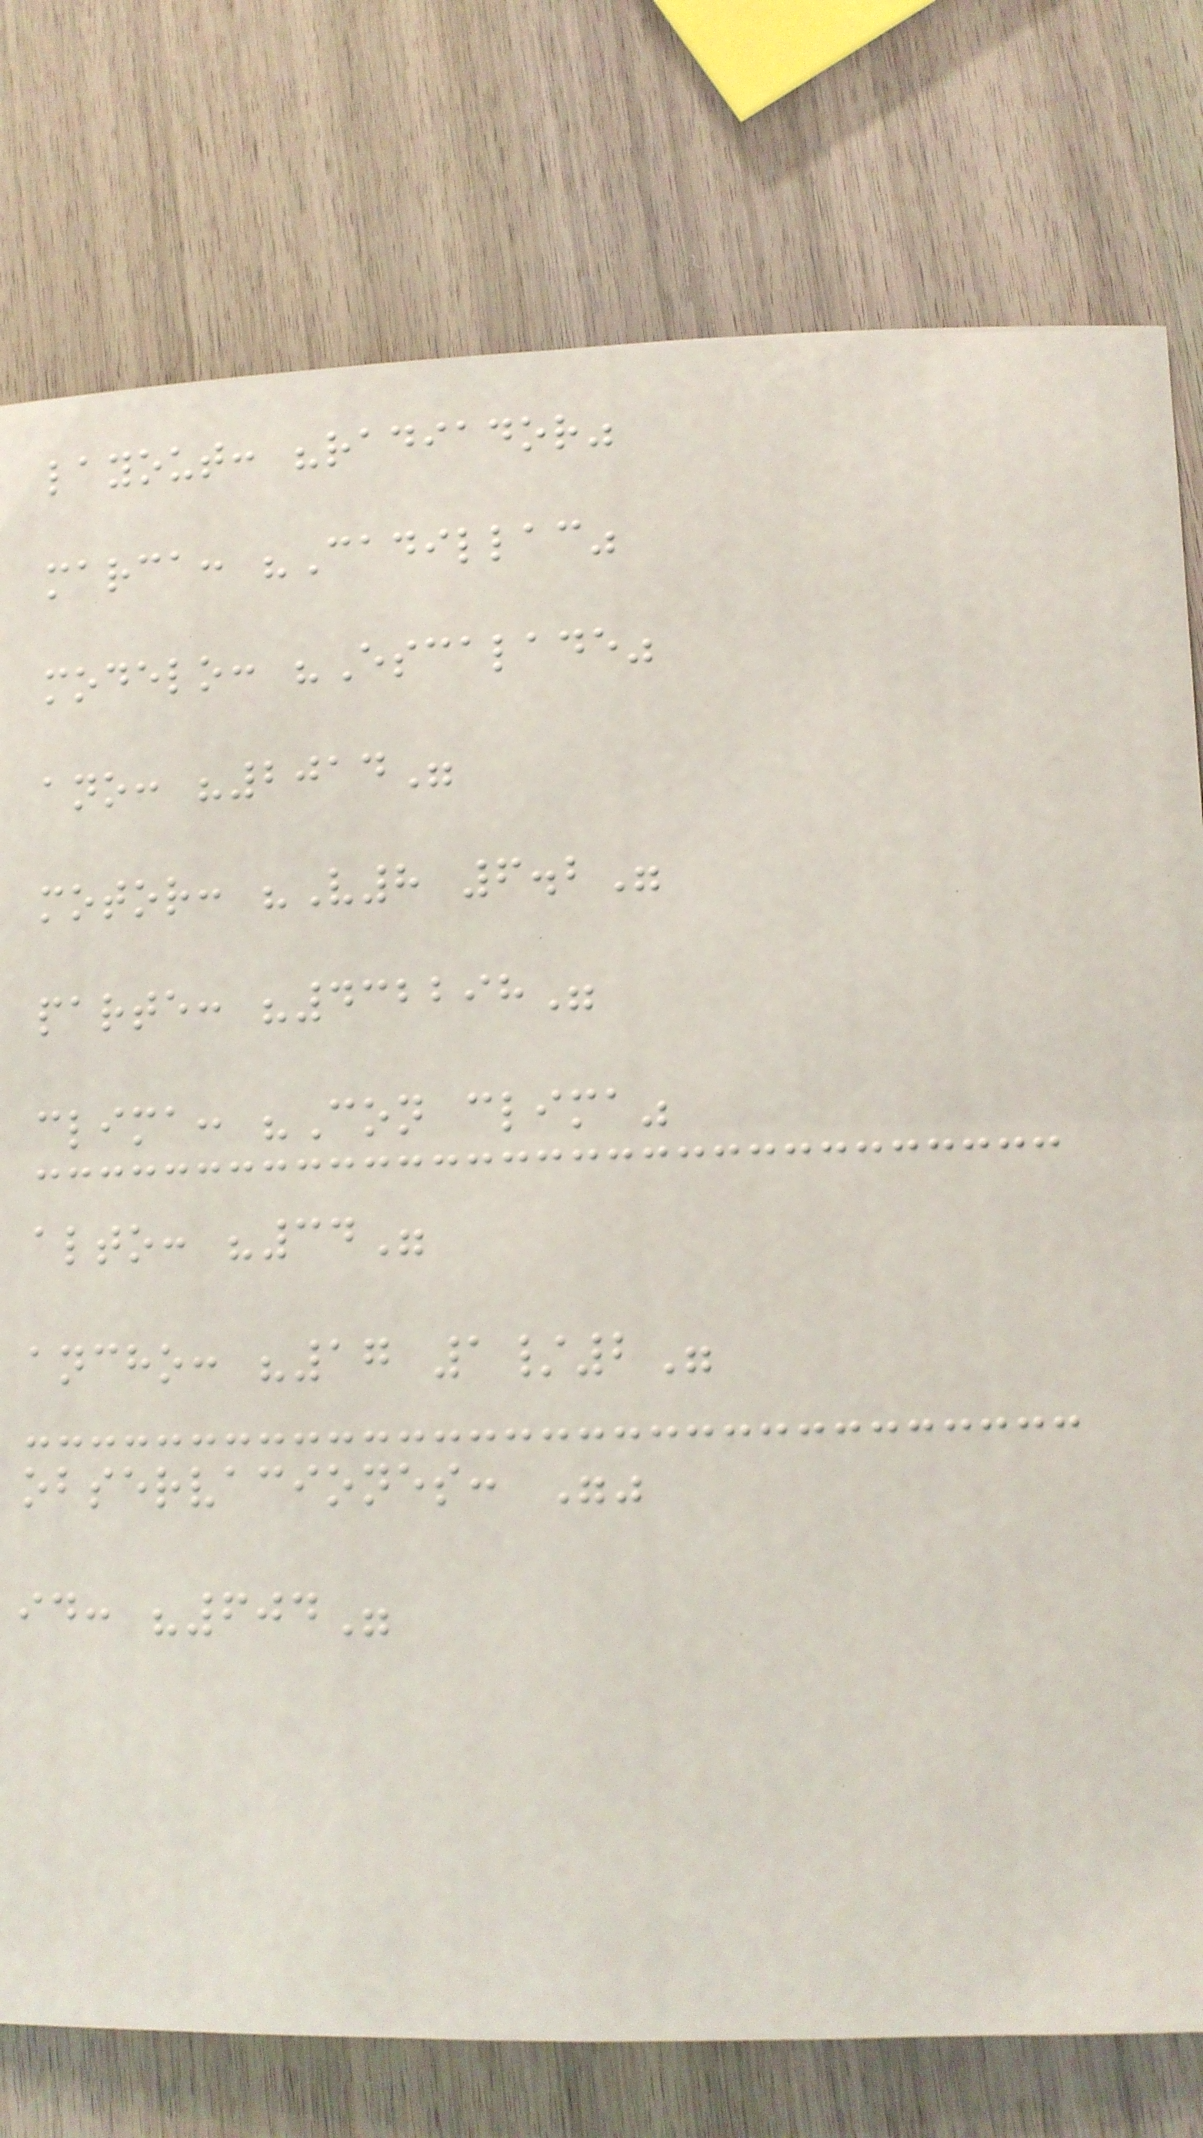layout: "radiador"
marca: "Cadillac"
modelo: "Escalade"
ano: "2014"
motor: "V8 6.2"
parte: "432298"
clima: "Con clima"
alto: "34"
ancho: "17 1/2"
observaciones: ""
id: "604"
